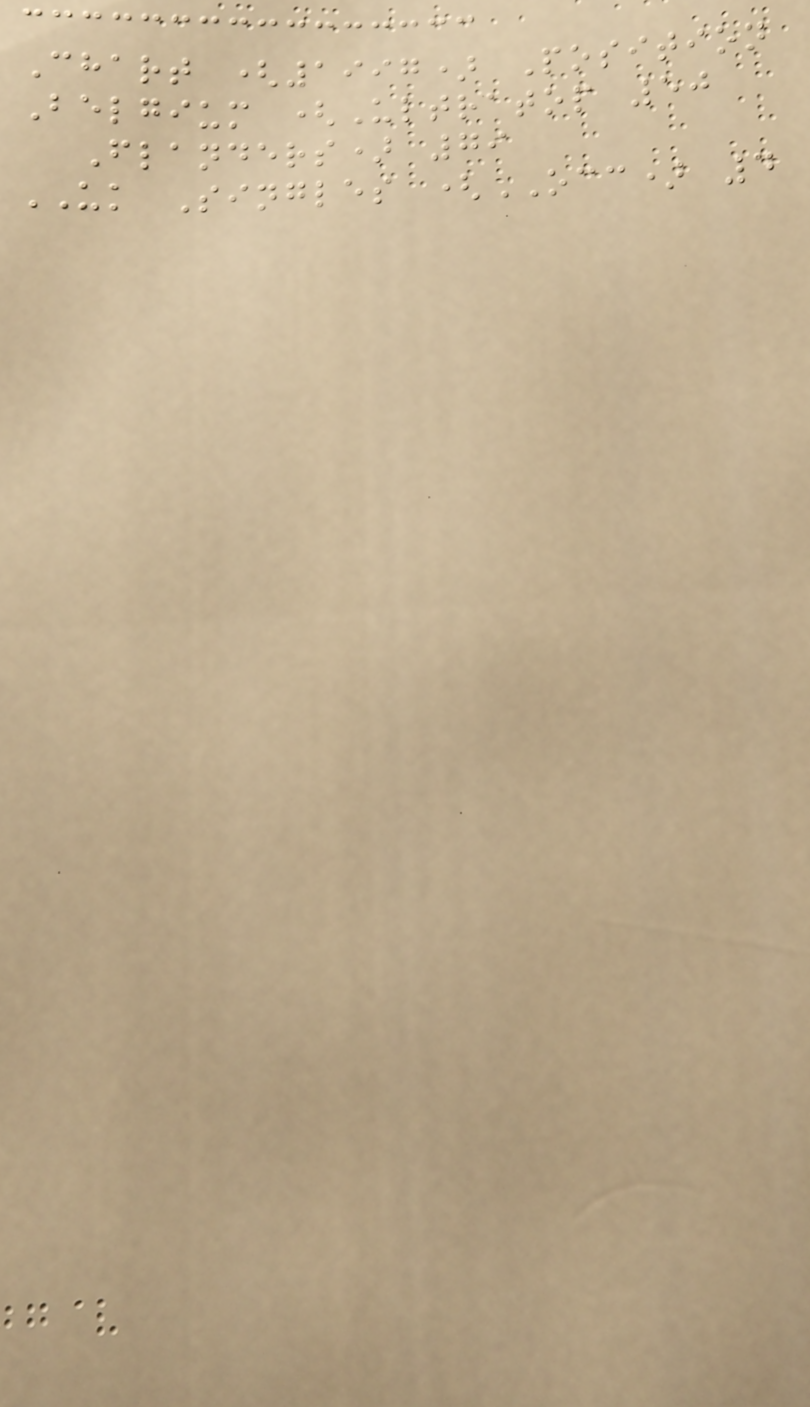Chart (1997) Position
Belgium (Ultratop 50
Flanders) 79
UK Singles (OCC) 4
